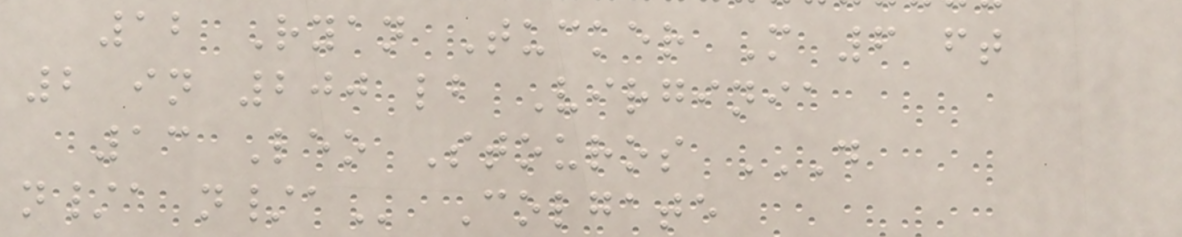12 Ryan Tucker M 6 ft
2 in 200 lb Virginia
13 Leo Stouros D
N/A N/A Colgate
